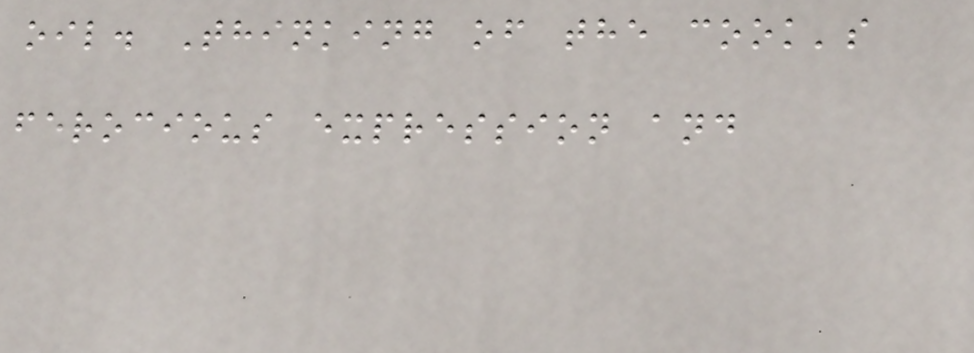oil. Thinking of the cook's
ferocious expression and
